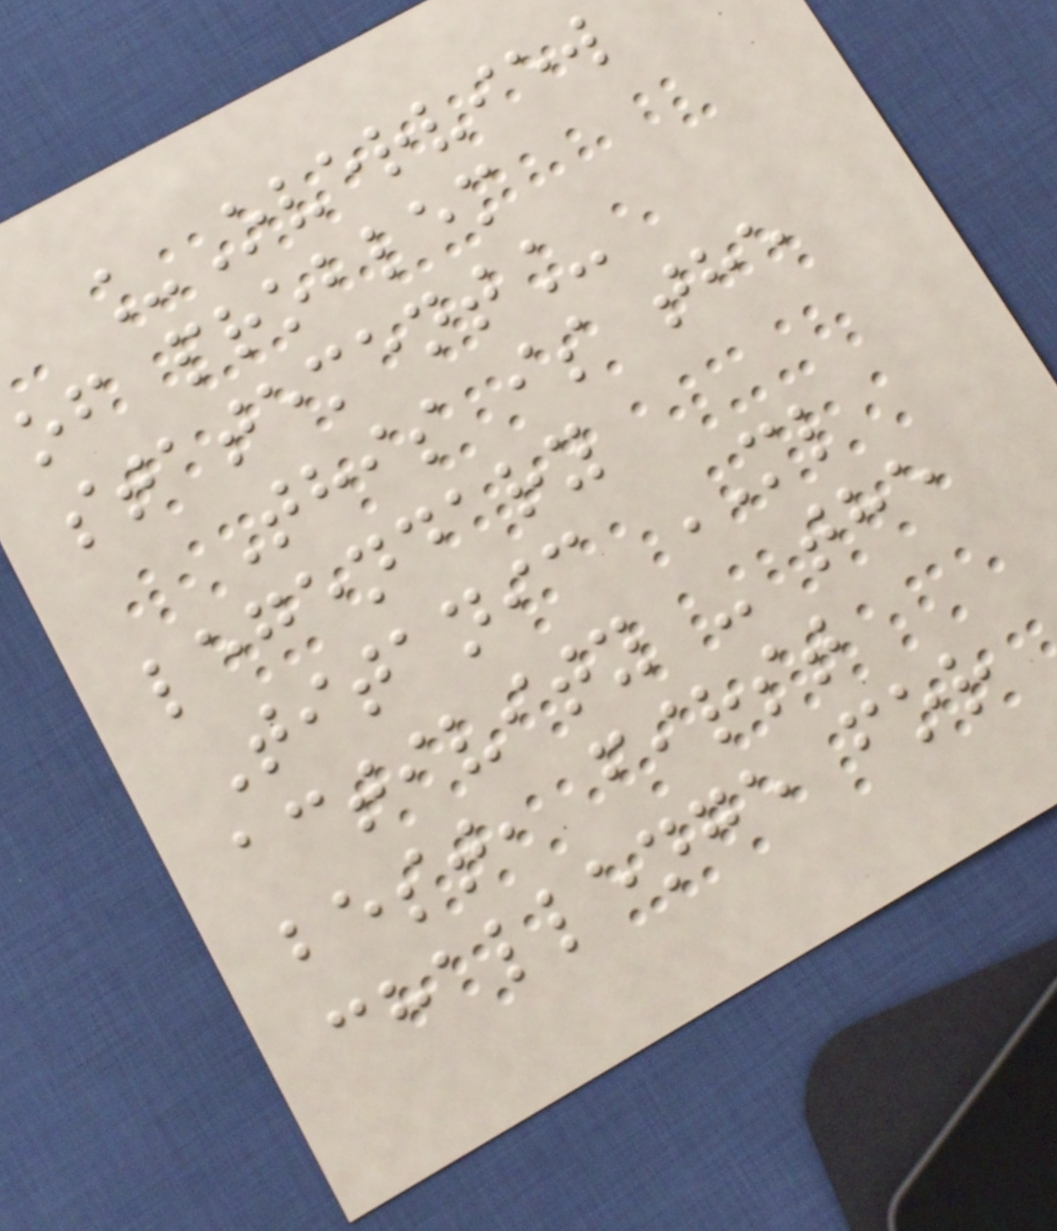_Overview
of problem
statement_
This is the
legendary
Titanic ML
activity - the
best, first
challenge for
